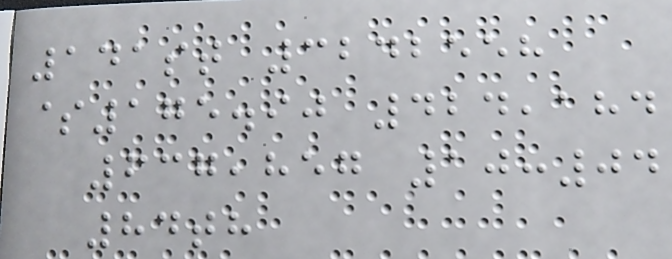141st 3242558
$175.90 424,184
637,857 10:04
84th
